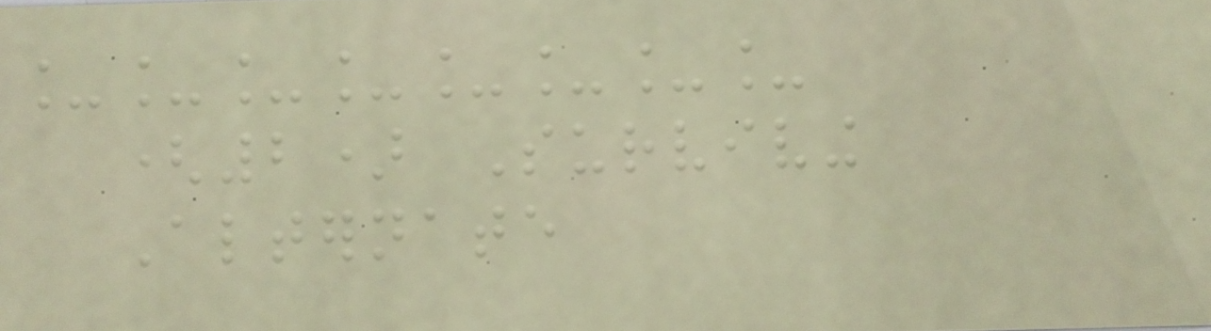________
(2) Surviving
Alternate
